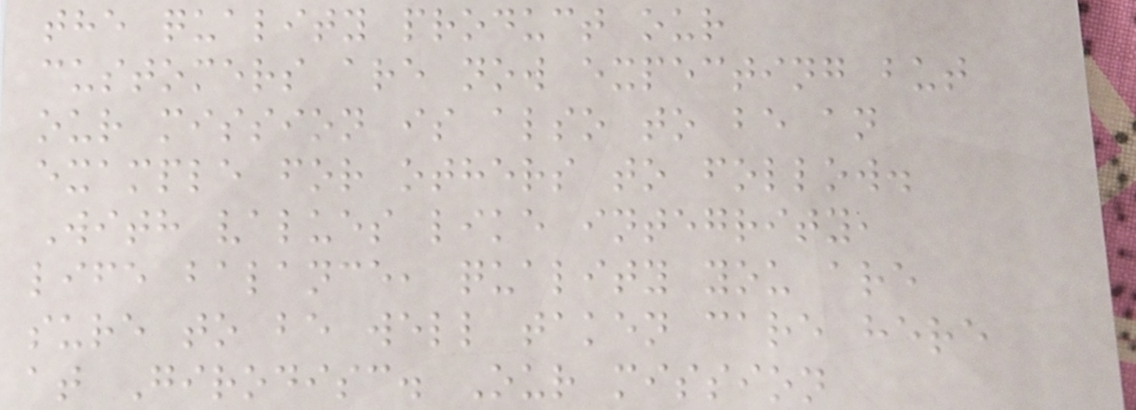the quality product our
customers are now expecting but
our mission is also to be an
example for others to follow.
With values like integrity,
life balance, quality you are
sure to be well taken care here
at Girodisc. Our mission
